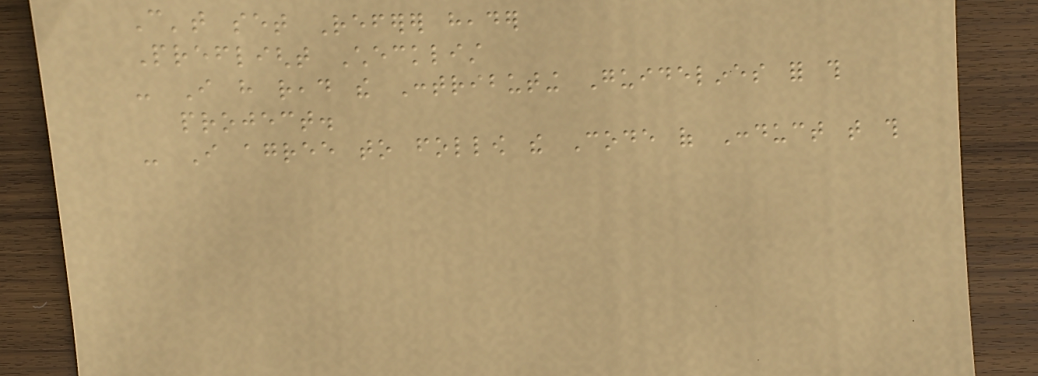Can't set Referer header
Preflight Checklist
- I have read the Contributing Guidelines for this
project.
- I agree to follow the Code of Conduct that this
